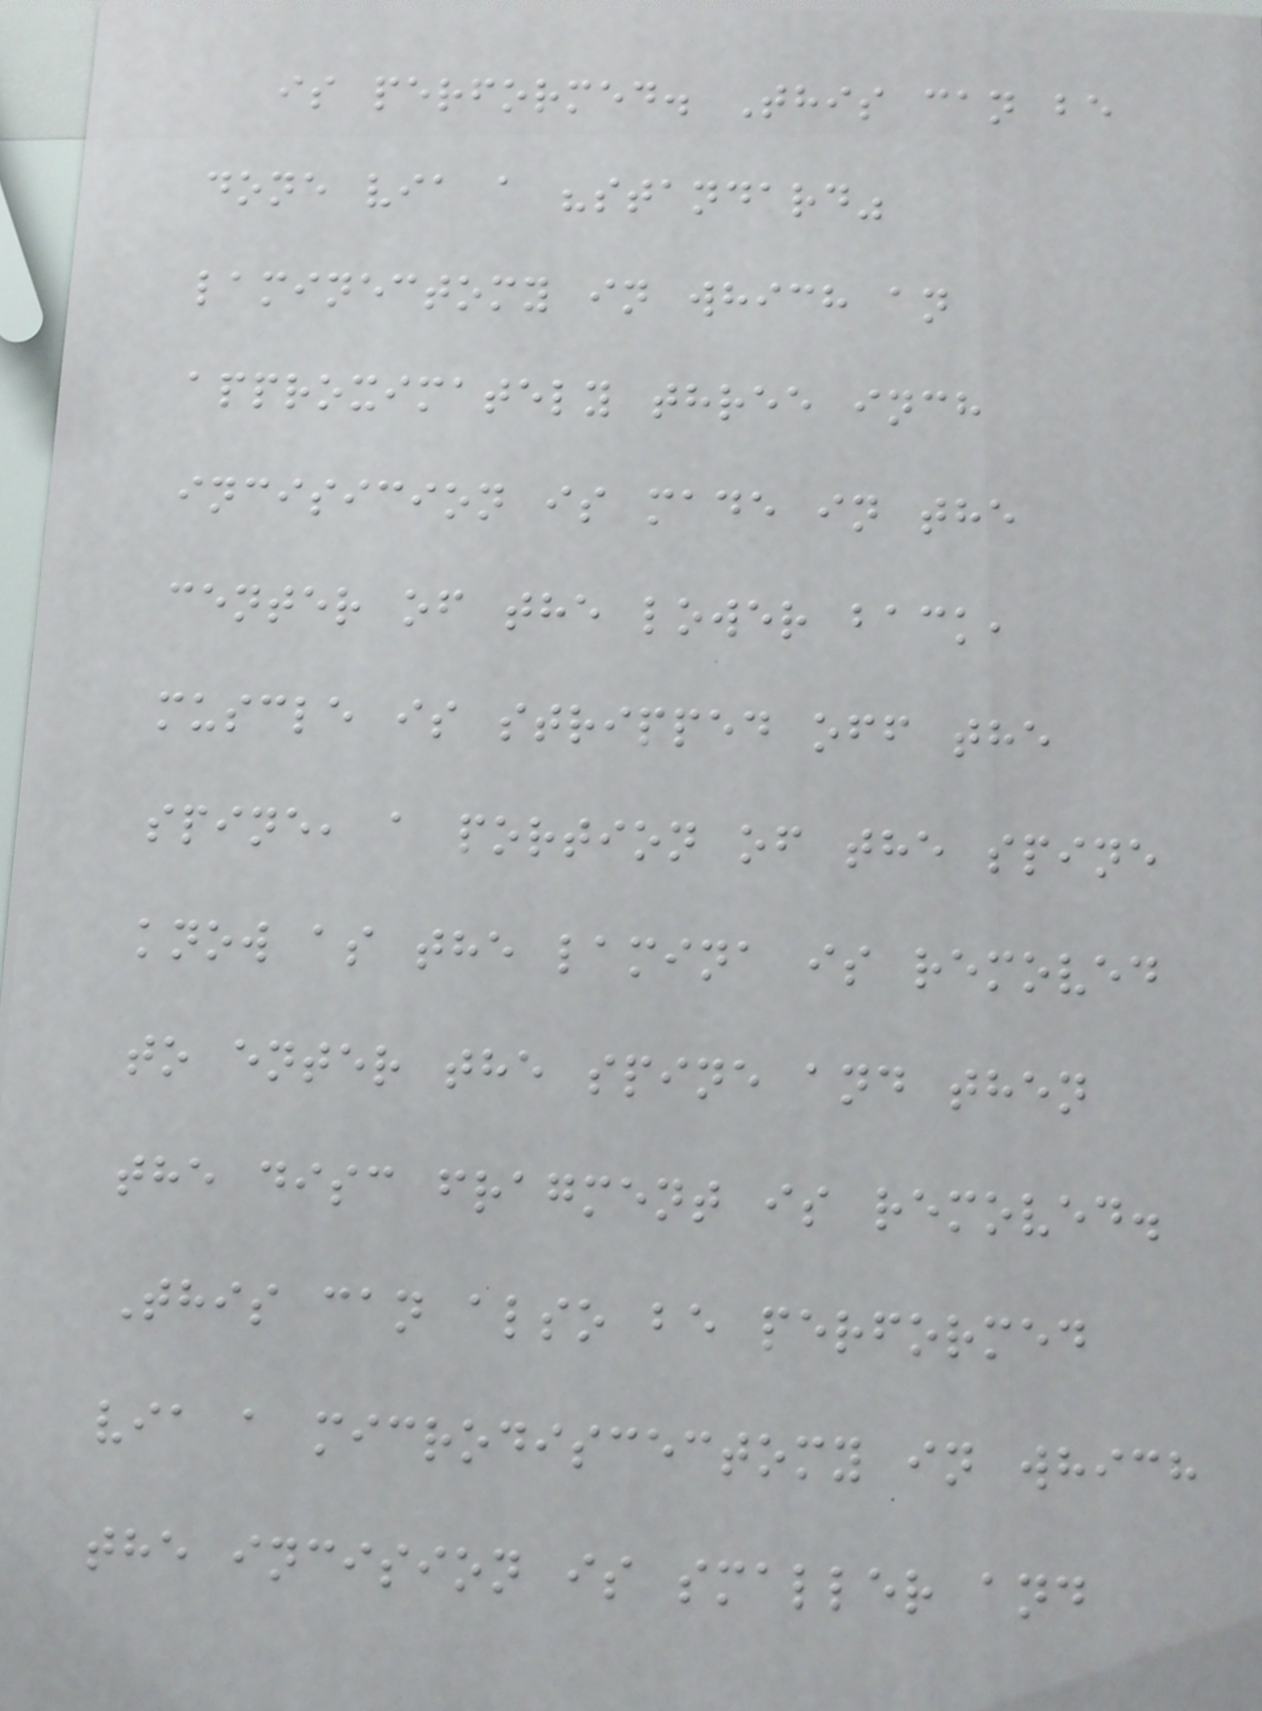is performed. This can be
done via a "standard"
laminectomy in which an
approximately three inch
incisicion is made in the
center of the lower back,
muscle is stripped off the
spine, a portion of the spine
know as the lamina is removed
to enter the spine and then
the disc fragment is removed.
This can also be performed
via a microdiscectomy in which
the incision is smaller and
